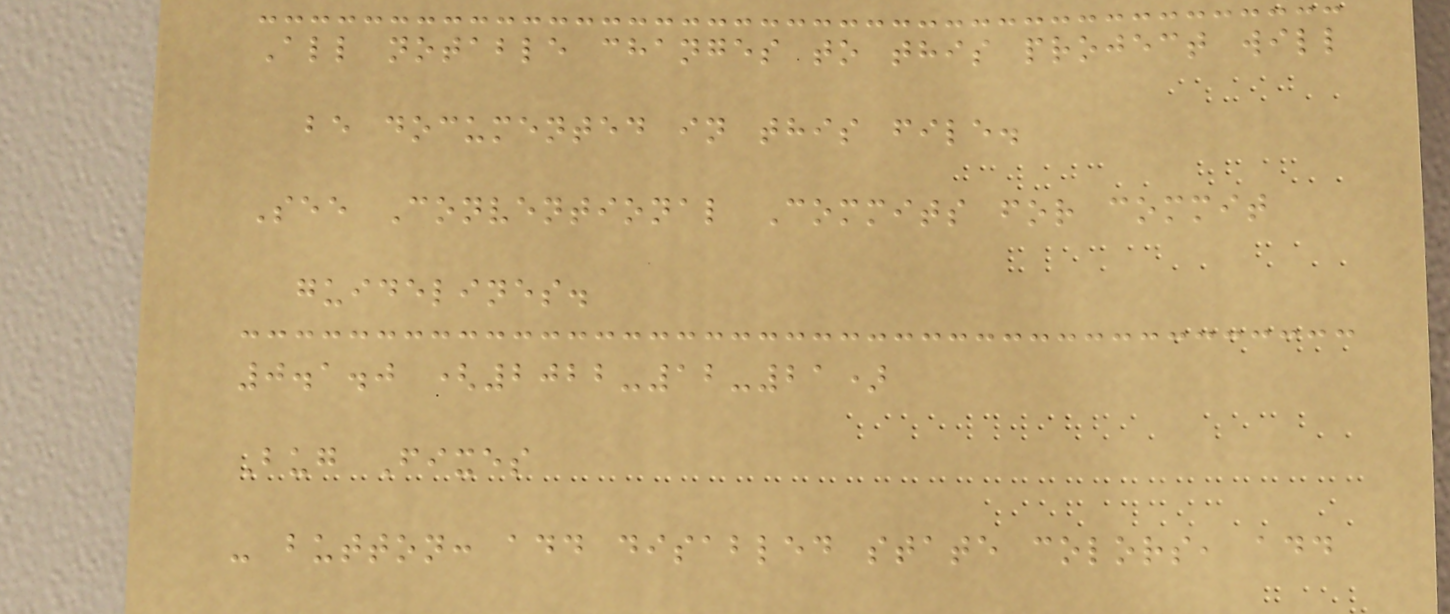All notable changes to this project will
be documented in this file.
See Conventional Commits for commit
guidelines.
0.1.0 (2022-12-21)
Bug Fixes
- button: add disabled state colors, add
